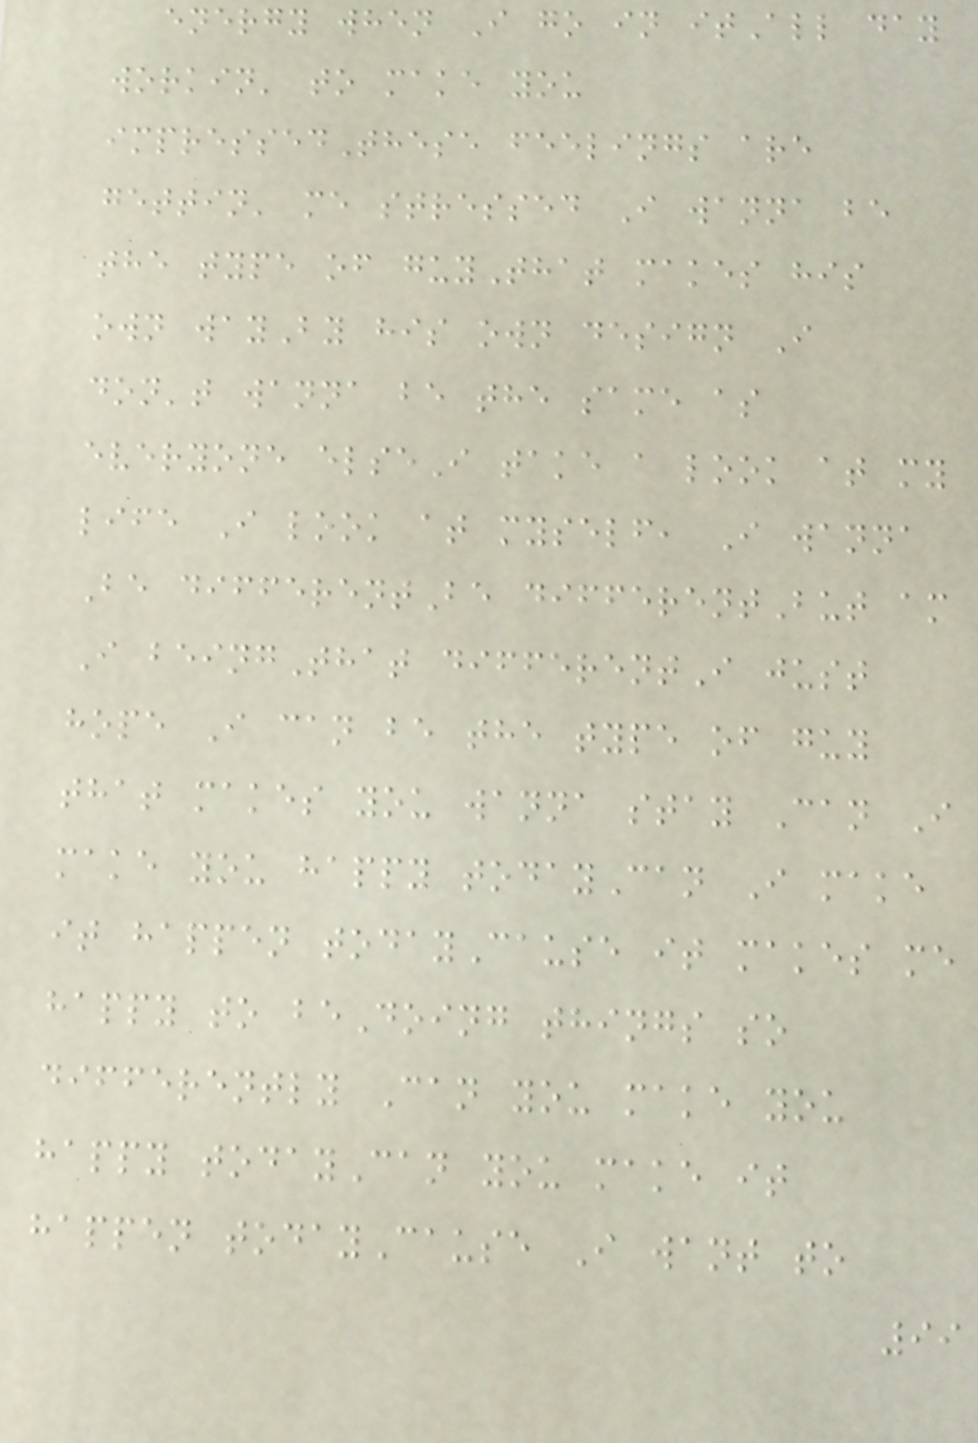energy when I go in itAll day
workin' to make you
impressedThese feelings are
gettin' me stressed I wanna be
the type of guyThat makes his
own wayBy his own design I
don't wanna be the same as
everyone elseI take a look at my
life I look at myself, I wanna
Be differentBe differentBut am
I beingThat differentI just
hope I can be the type of guy
that makes you wanna stay Can I
make you happy todayCan I make
it happen todayCause it makes me
happy to beDoing things so
differently Can you make you
happy todayCan you make it
happen todayCause I want to
99
